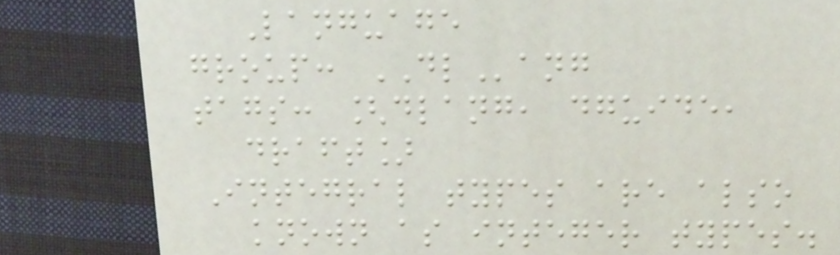Language
group: DLang
tags: [dlang, dguide,
draft]
Integral types are also
known as integer types.
